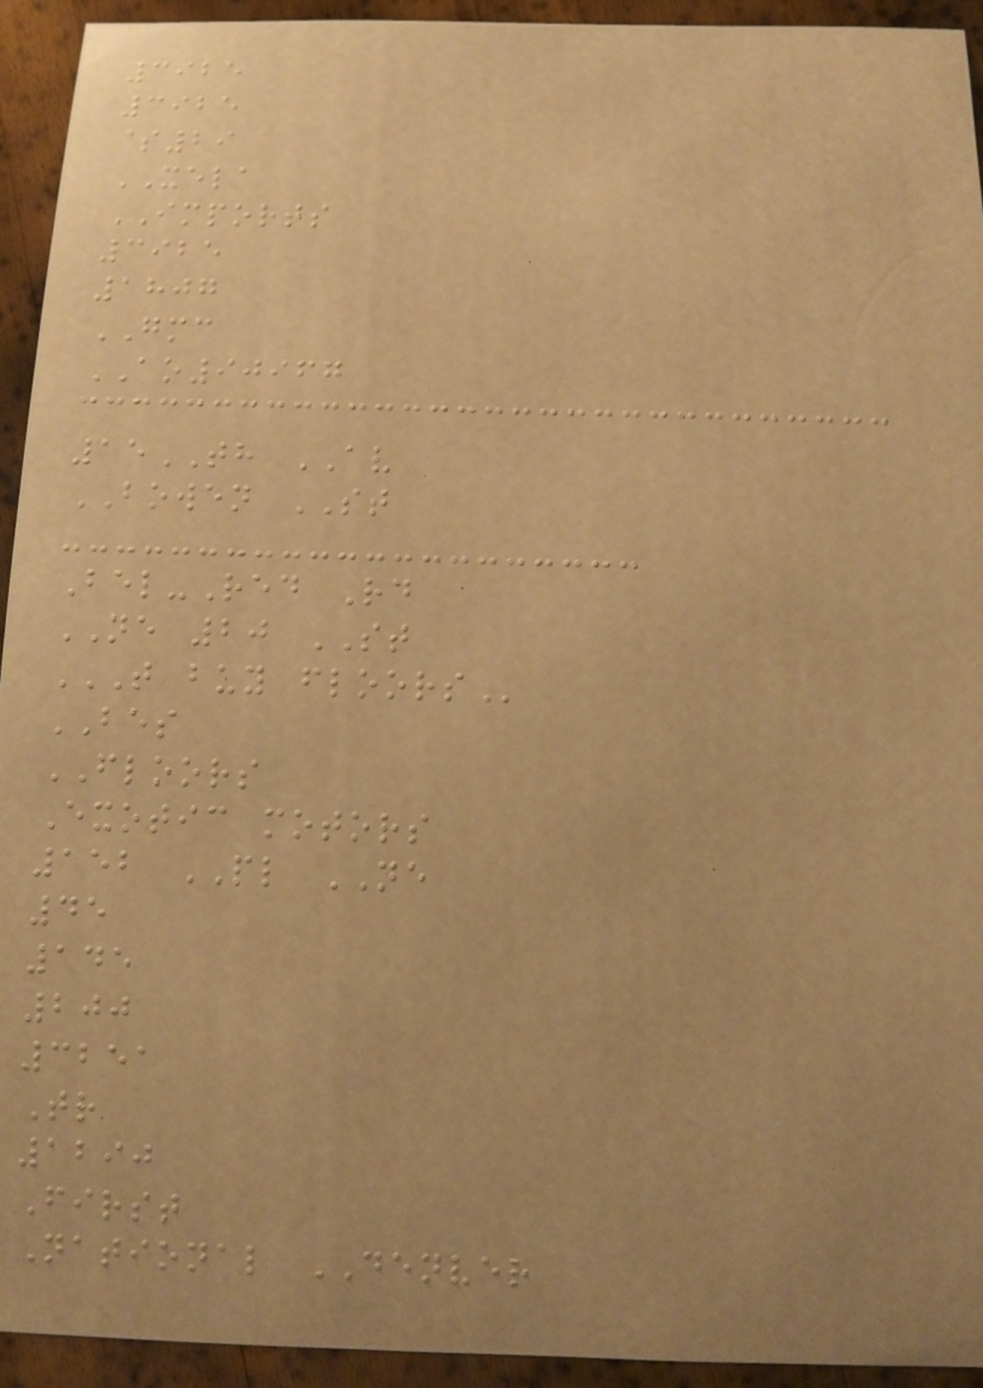3925
3925
$29
XELA
IMPORTS
3925
1807
GMC
AO90967
15TH AV
BOWEN ST
Bel-Red Rd
NE 20 ST
T BUY FLOORS
BES
FLOORS
Exotic motors
152 PL NE
45
145
200
3251
Tr
1290
First
National DENVER
